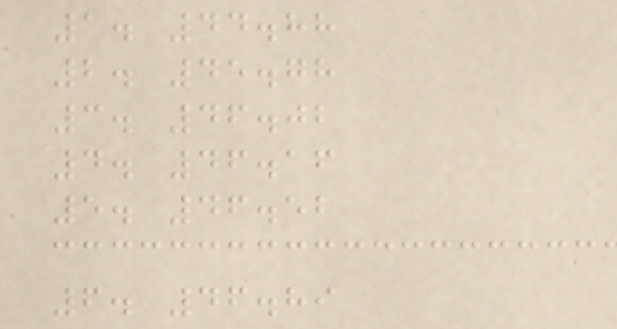1. 44.88
2. 45.78
3. 46.02
4. 46.16
5. 46.52
6. 46.89
